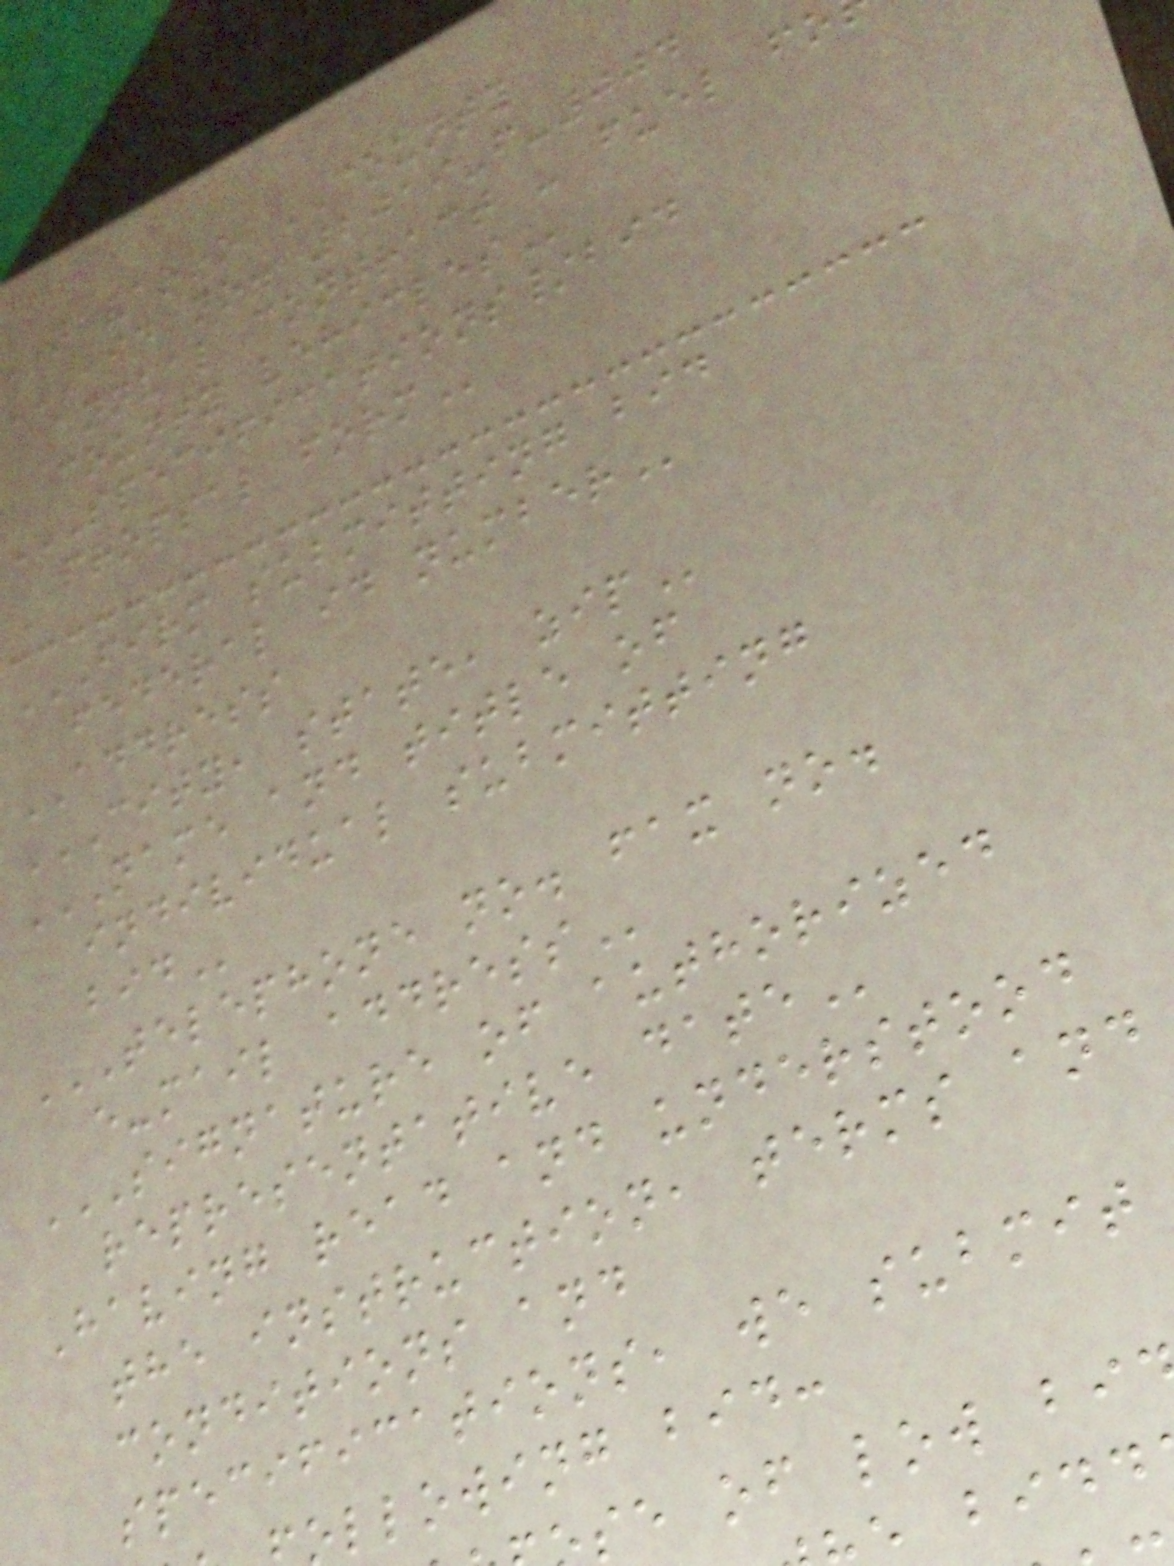navarro COUNTY
BID no. 2019-f-004
annual contract - fuel
county
SPECIFICATIONS/BID
propsal
FIRM SUBMITTING BID
federal id
ADDRESS
CITY, STATE, ZIP
NAME AND TITLE OF
individual submitting
TELEPHONE NO. FAX NO.
e-mail
SIGNATURE OF AUTHORIZED
representative
Having read and understood
the instruction, terms and
conditions and
specifications, we submit
ollowing bid:
se of low bi
